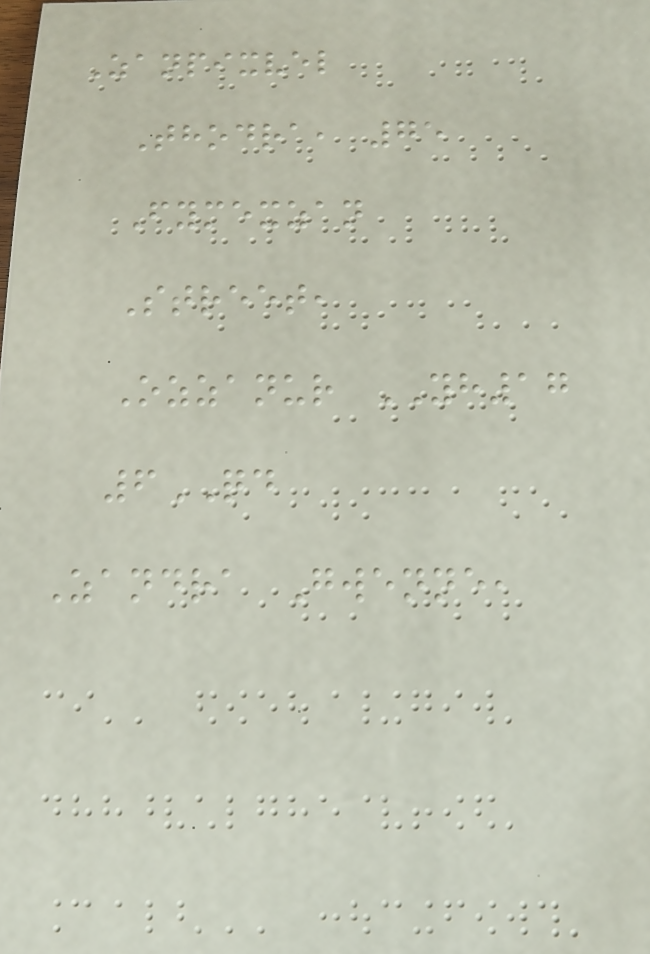Zanpixvel
Thodra, 75
Fymexzan
Street,
Ozzanur YH17
6QD
Zandra Gwenne,
